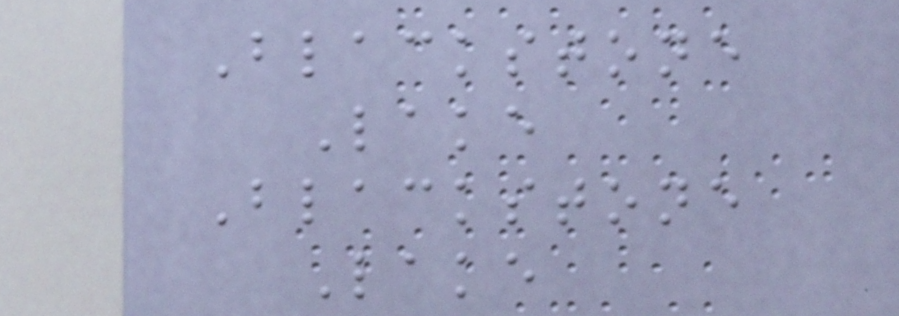Blackstone
Lake
Blackstone
Lake
